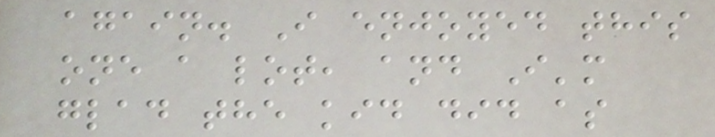again. I enjoyed this
one a lot, and I'm
glad the kid did as
